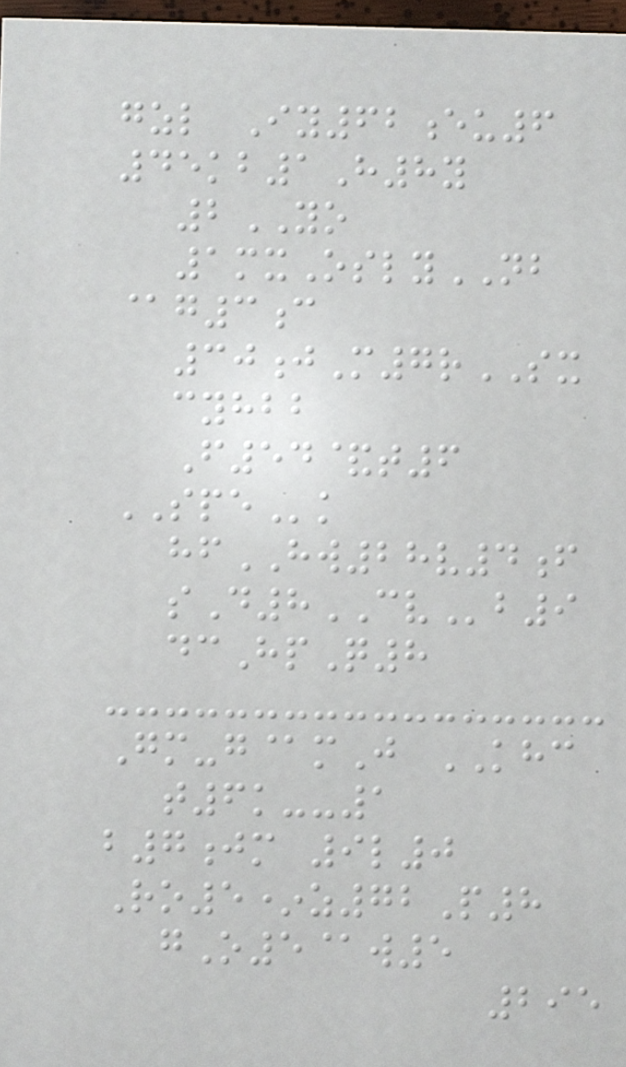gzl Iy62eu6
45kb1H8y
2YO
1mxOslyNB
@g3c
30jM7rSX
cyhbb
F54&t6
SPEk
hfHW28v4f
sD8CVb9
dcHpQ8
Gm-g@mJ KHC
t6k--1
b7jm 9l0
Ro5*z72P8
gO5@w5
295
